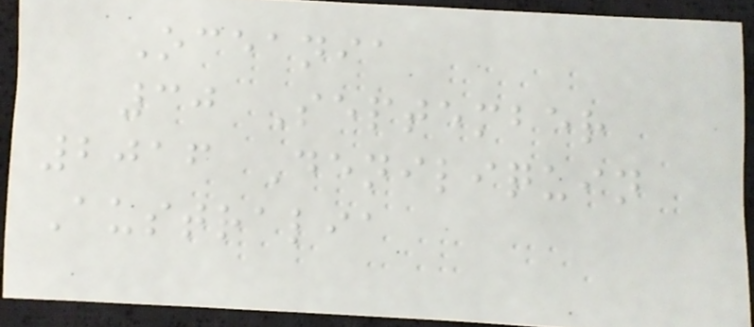Oceania
30 September
2016 Deniliquin
Australia
